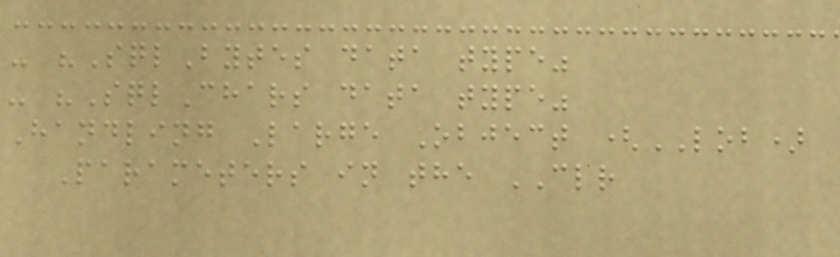- "SqlBytes data type"
- "SqlChars data type"
Handling Large Object (LOB)
Parameters in the CLR
